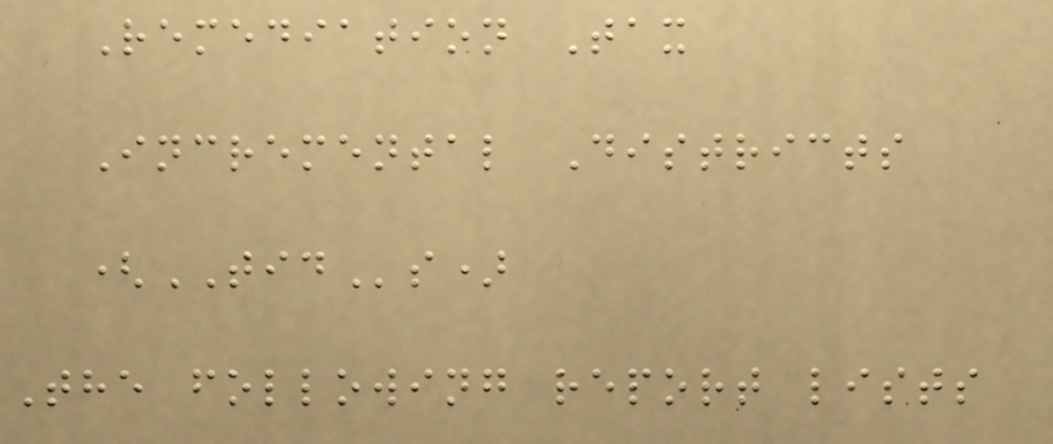Remediation Tax
Incremental Districts
(TIDs)
The following report lists
